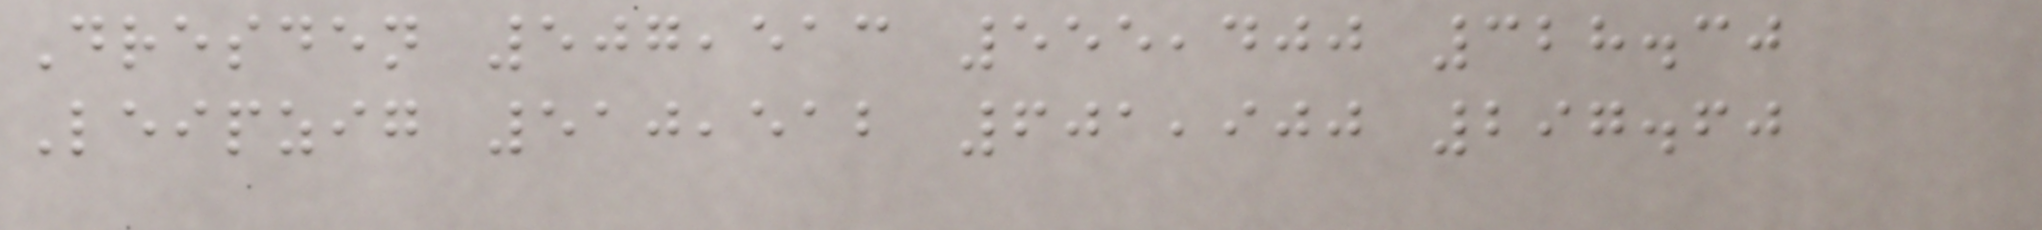Dresden 507,513 555,400 328.30
Leipzig 510,512 601,900 297.60
